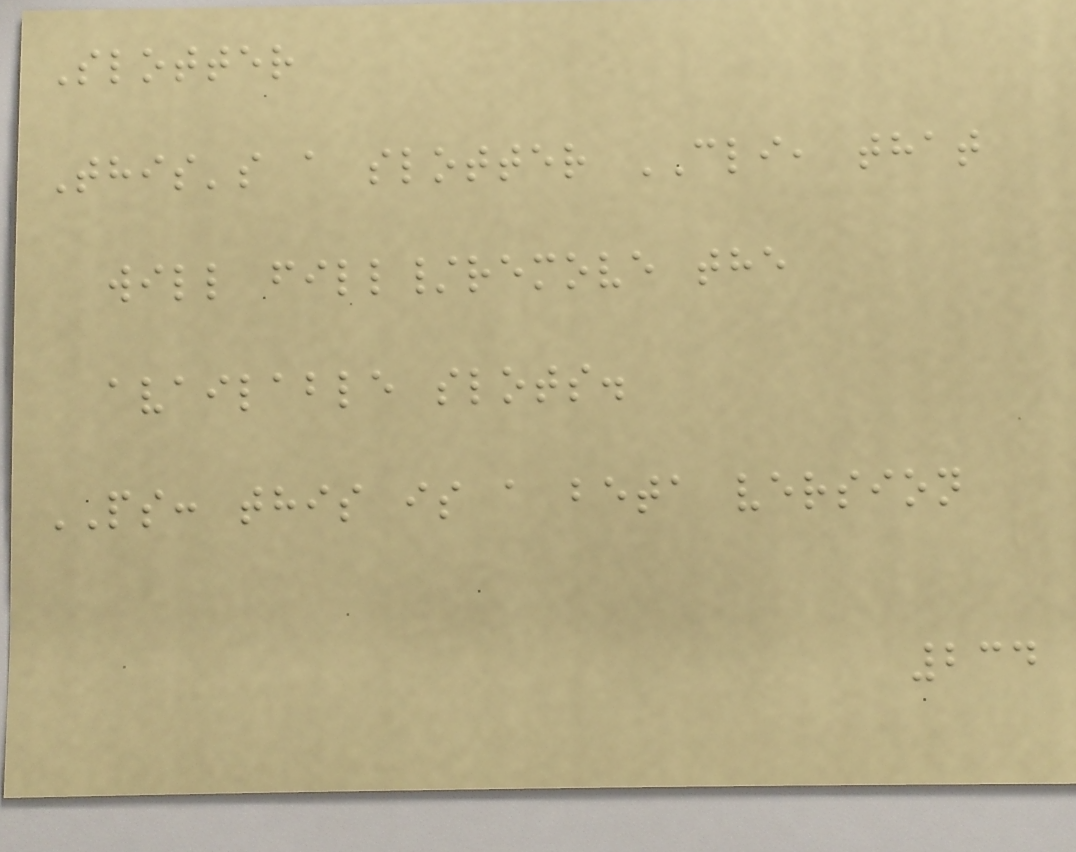Slotter
This's a slotter CLI, that
will fill/remove the
available slots.
PS: this is a beta version
234
